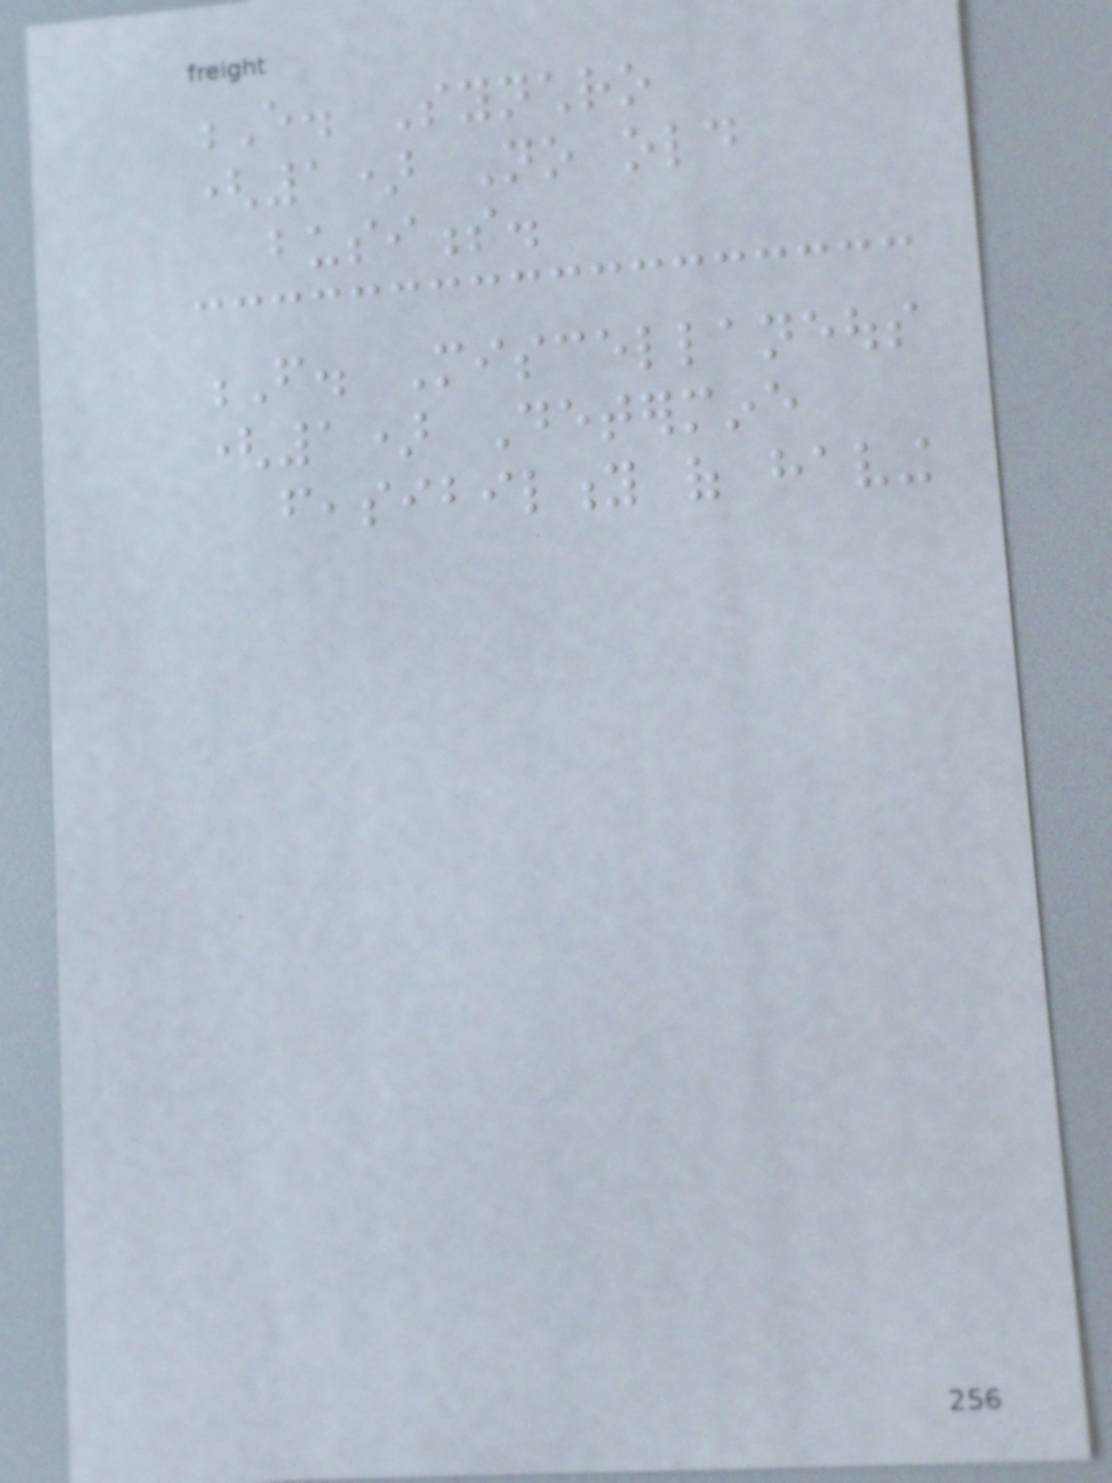E. Synchro
(1) No old
business.
F. Miscellaneous
(1) Determine
feasibility of having
